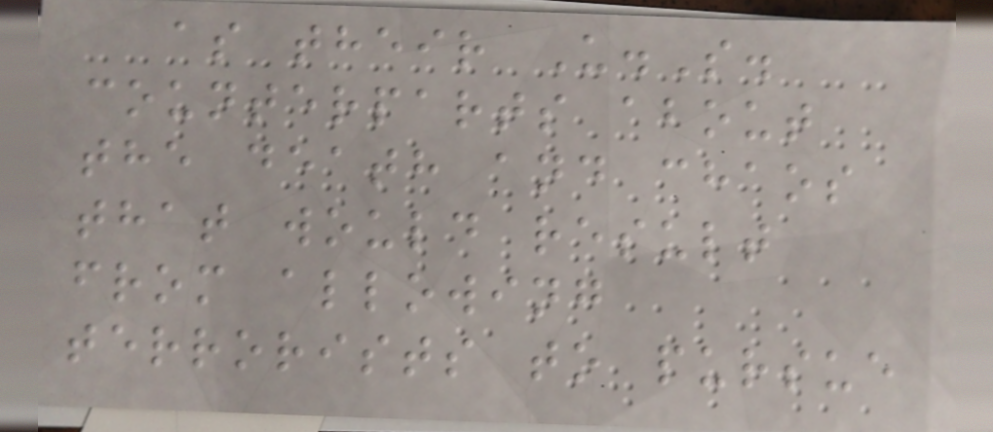as their U.S.
counterparts about
the death and chaos
that would result
from allowing
terrorists to pursue
